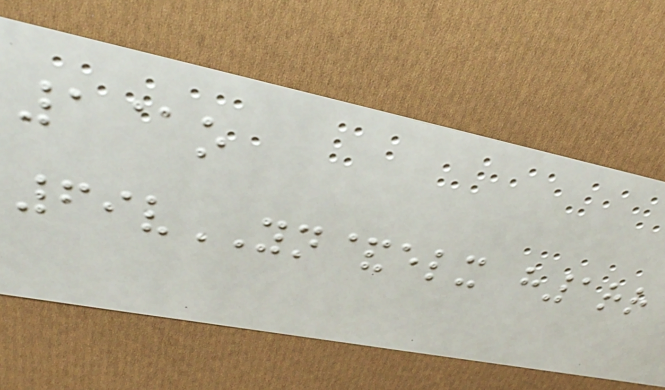1@o
69vYN&elx h1rr
